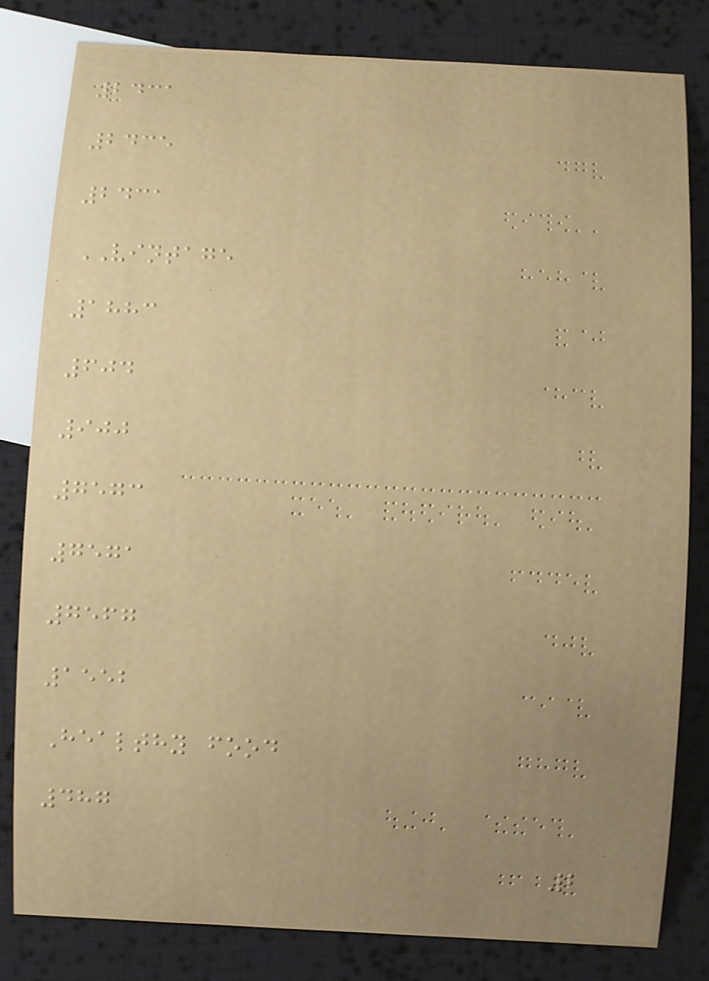2431
2435
2431
VINTAGE
1883
604
900
7573
7571
7567
1552
Healthy food
487
2
